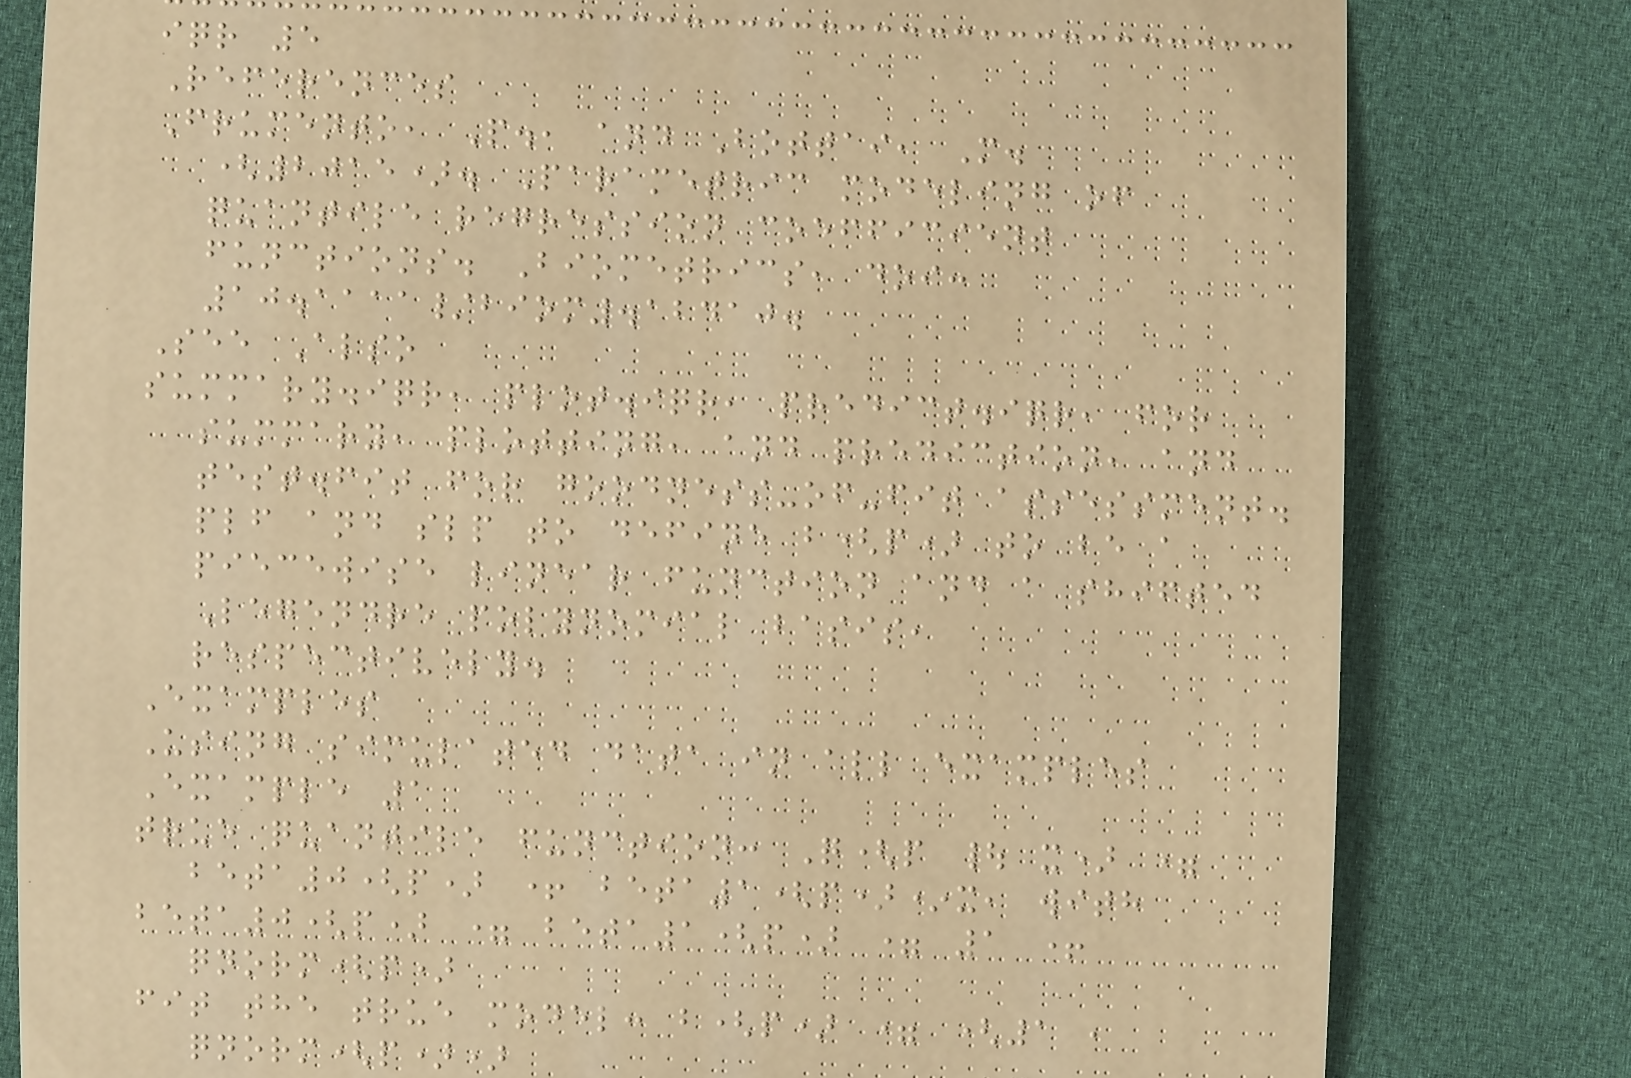iqr 5
References
Frumento, P., and Bottai, M.
(2015). Parametric modeling of
quantile regression coefficient
functions. Biometrics, doi:
10.1111/biom.12410.
See Also
summary.iqr, plot.iqr, predict.iqr, for
summary, plotting, and prediction, and
test.fit for goodness-of-fit assessment.
plf and slp to define b(p) to be a
piecewise linear function and a shifted
Legendre polynomial basis,
respectively.
Examples
Using simulated data in all examples
Example 1
true quantile function: Q(p | x) =
beta0(p) + beta1(p)*x, with
beta0(p) = beta1(p) = 1 +
qnorm(p)
fit the true model: b(p) = (1 ,
qnorm(p))
